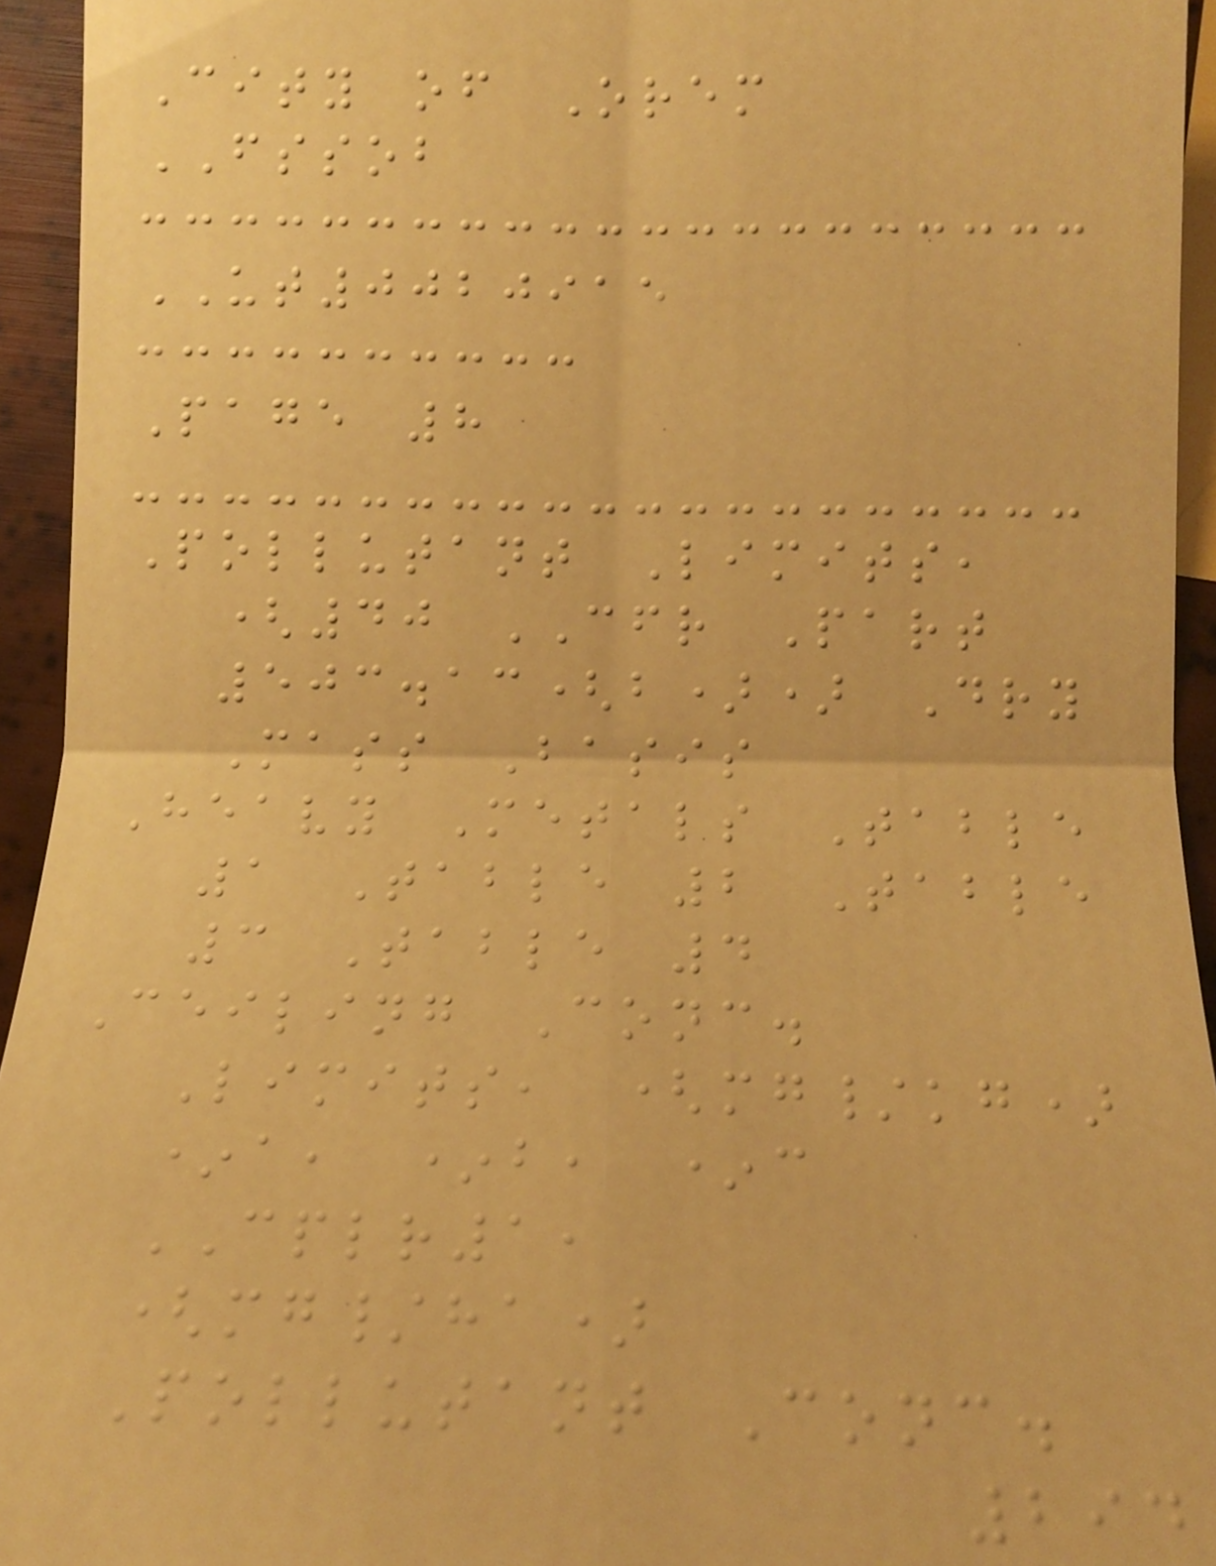City of Orem
FSSOB
UT0020915
Page 8
Pollutant Limits,
(40 CFR Part
503.13(b)) Dry
Mass Basis
Heavy Metals Table
1 Table 2 Table
3 Table 4
Ceiling Conc.
Limits, (mg/kg)
*a, *b, *c
CPLR1,
(mg/ha)
Pollutant Conc.
294
